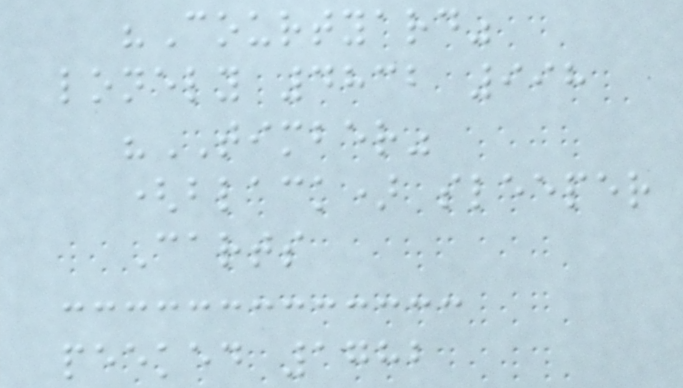"Courtyard"
lonely 4832 998
"TIMBER"
(black) sleeper
Carts
peeked 1782
